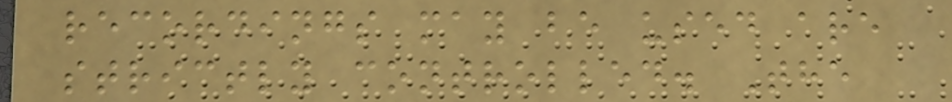recordings may be used are
strictly controlled. The
